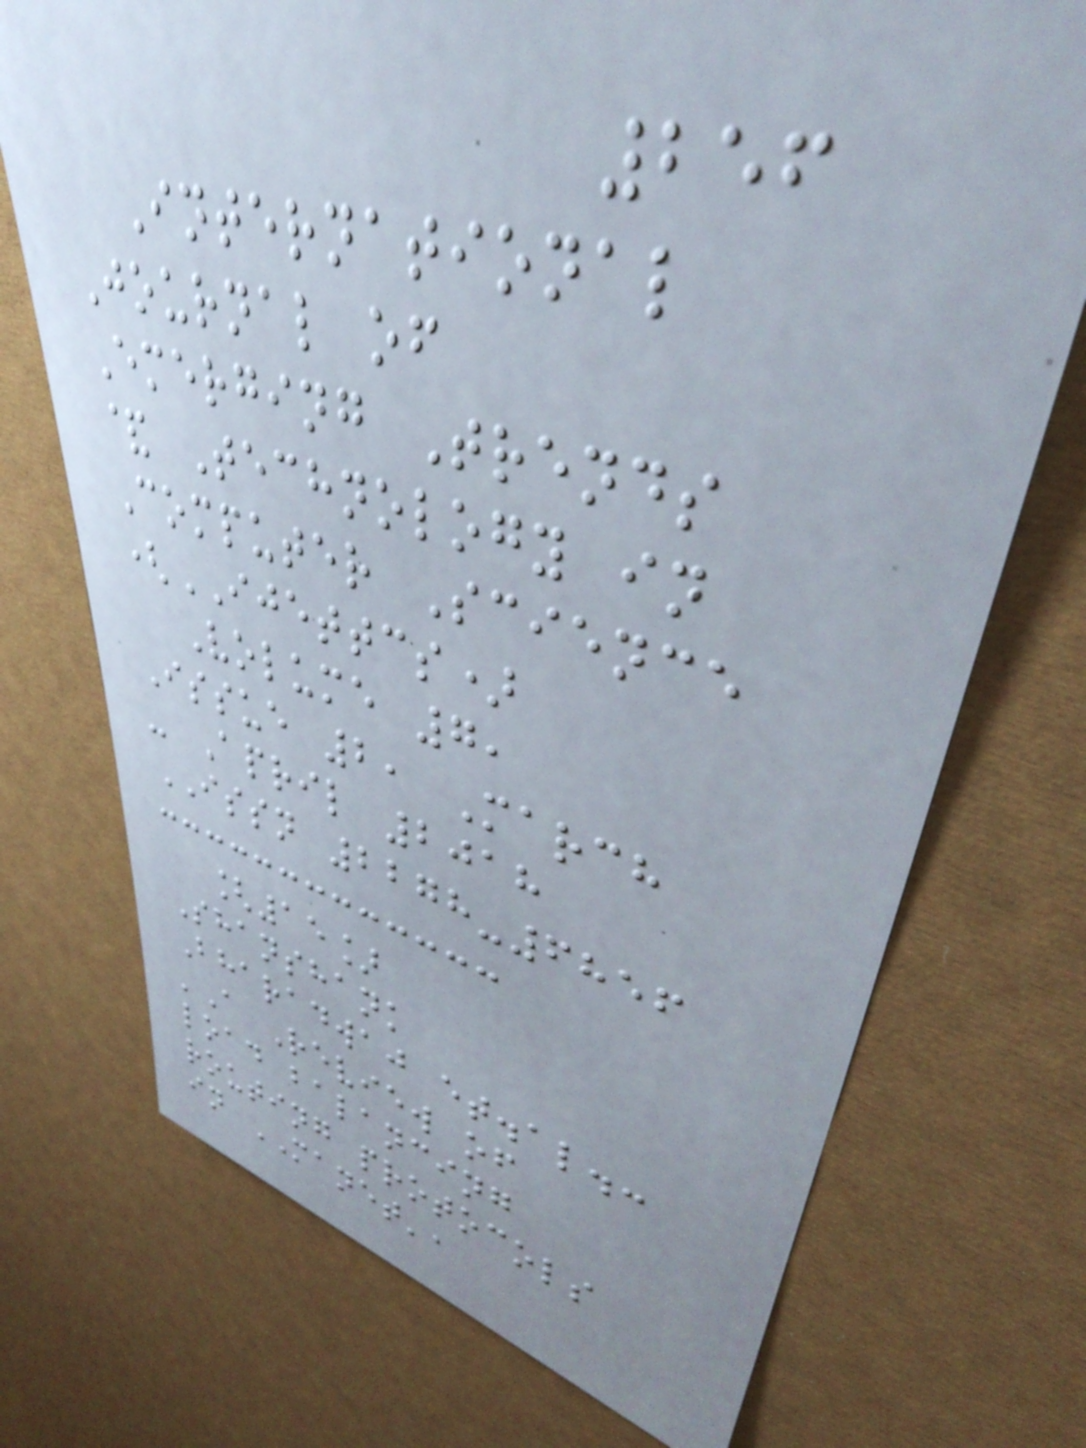256
International
Journal of
Emerging Trends
& Technology in
Computer Science
(IJETTCS)
Volume 7,
Issue 2, March
- April 2018
ISSN 2278-6856
[15]
Shanshank
Bharadwaj et.al.:
'A Review of
load balancing
routing protocols
in MANET',
